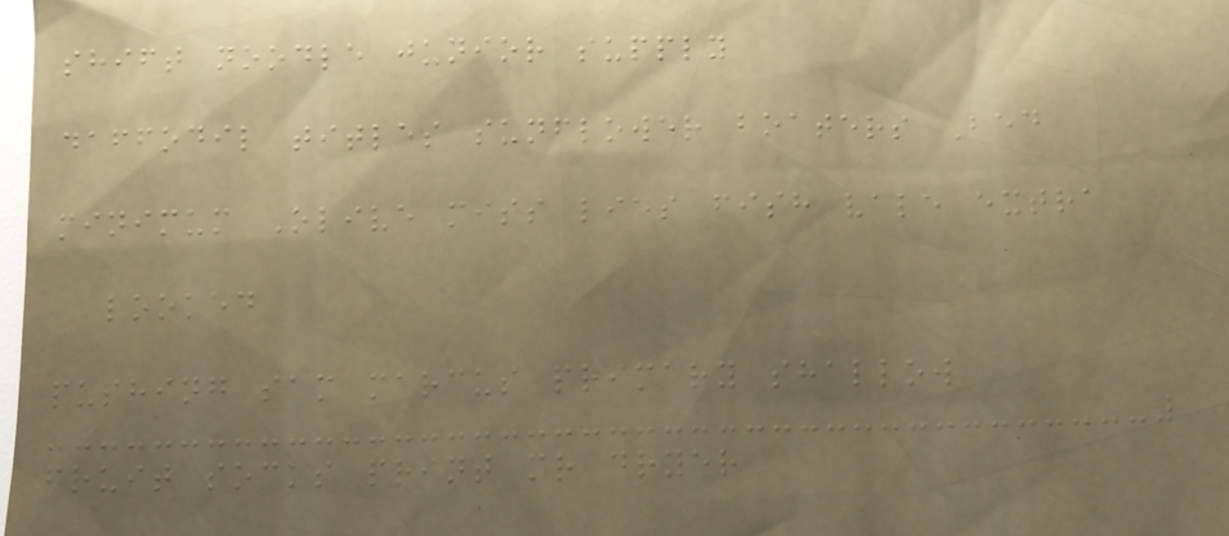shift noodle junior supply
daffodil titles sunflower boaters Bed
minimum Olive miss lies fish vale extra
looked
pushing sam marcus primary shallow
fruit socks print mr dryer
